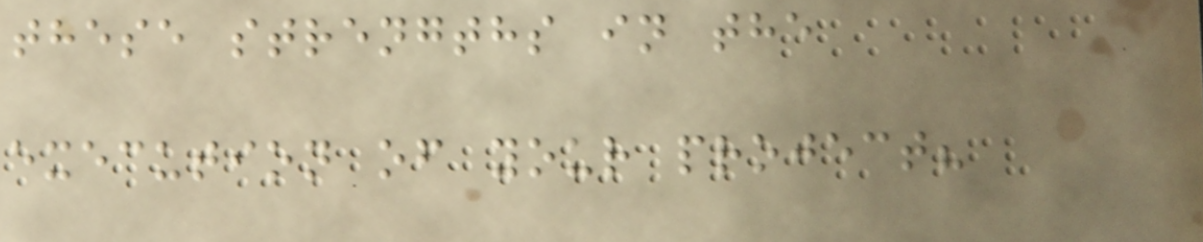these strengths in the
execution of your project?
